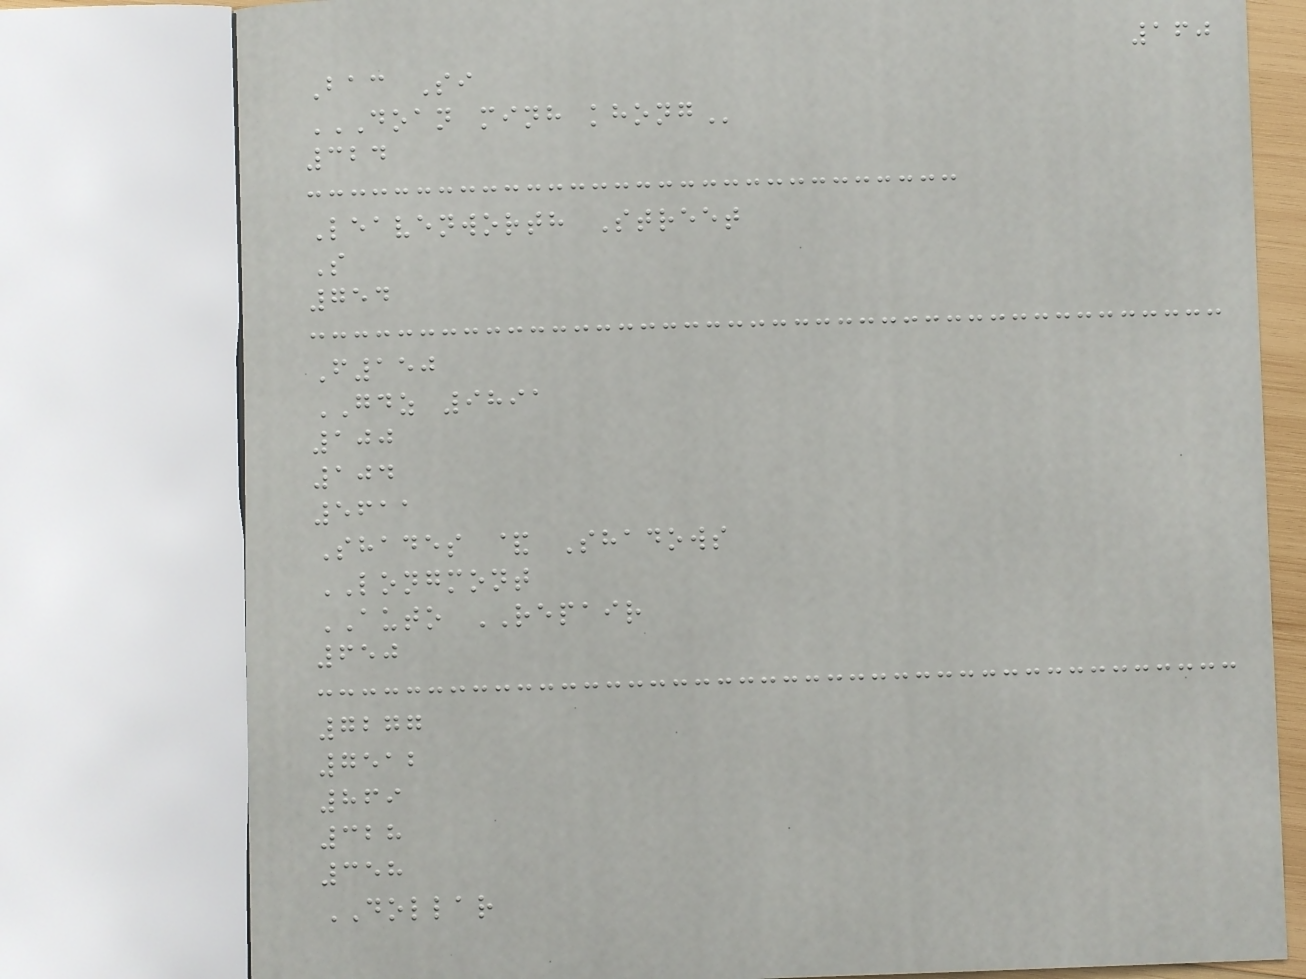160
Bac Si
DOAN MINH KHONG
324
Leavenworth Street
S
754
F150
GDZ 9891
100
104
5611
Shades & Shadows
LONGMONT
AUTO REPAIR
650
7277
7512
869
328
358
DOLLAR
